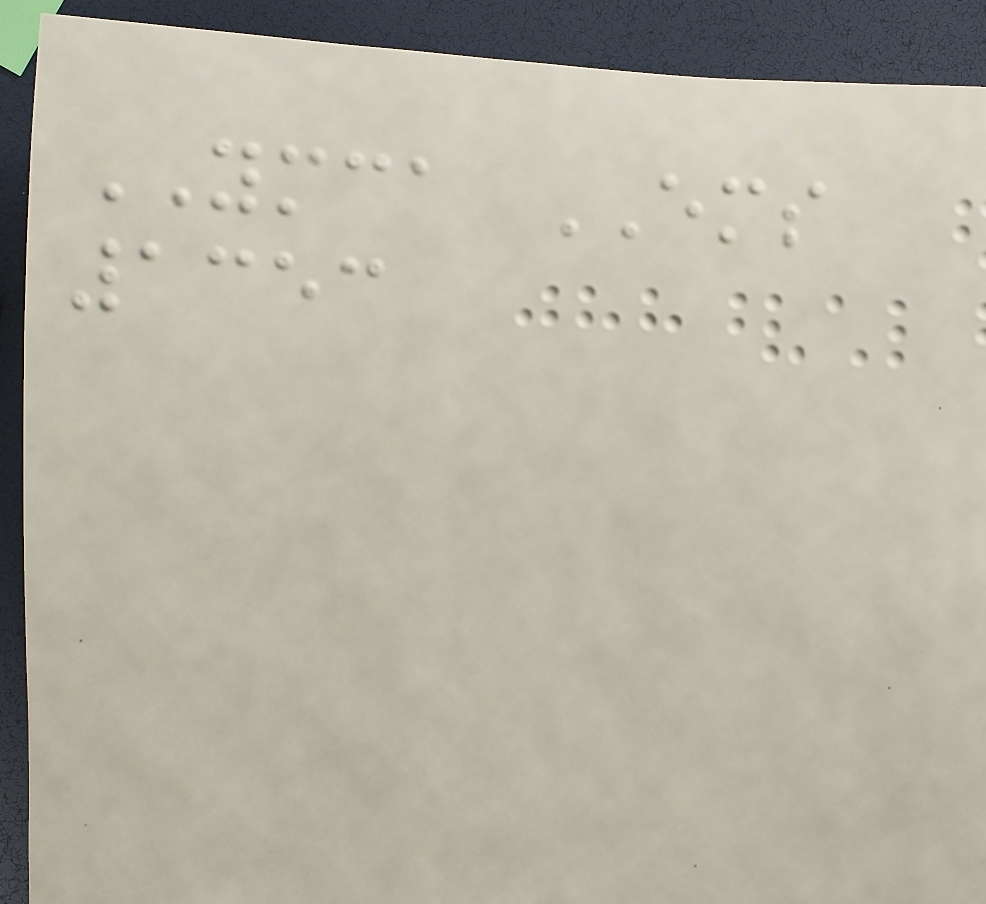YMCA EMS
1353
